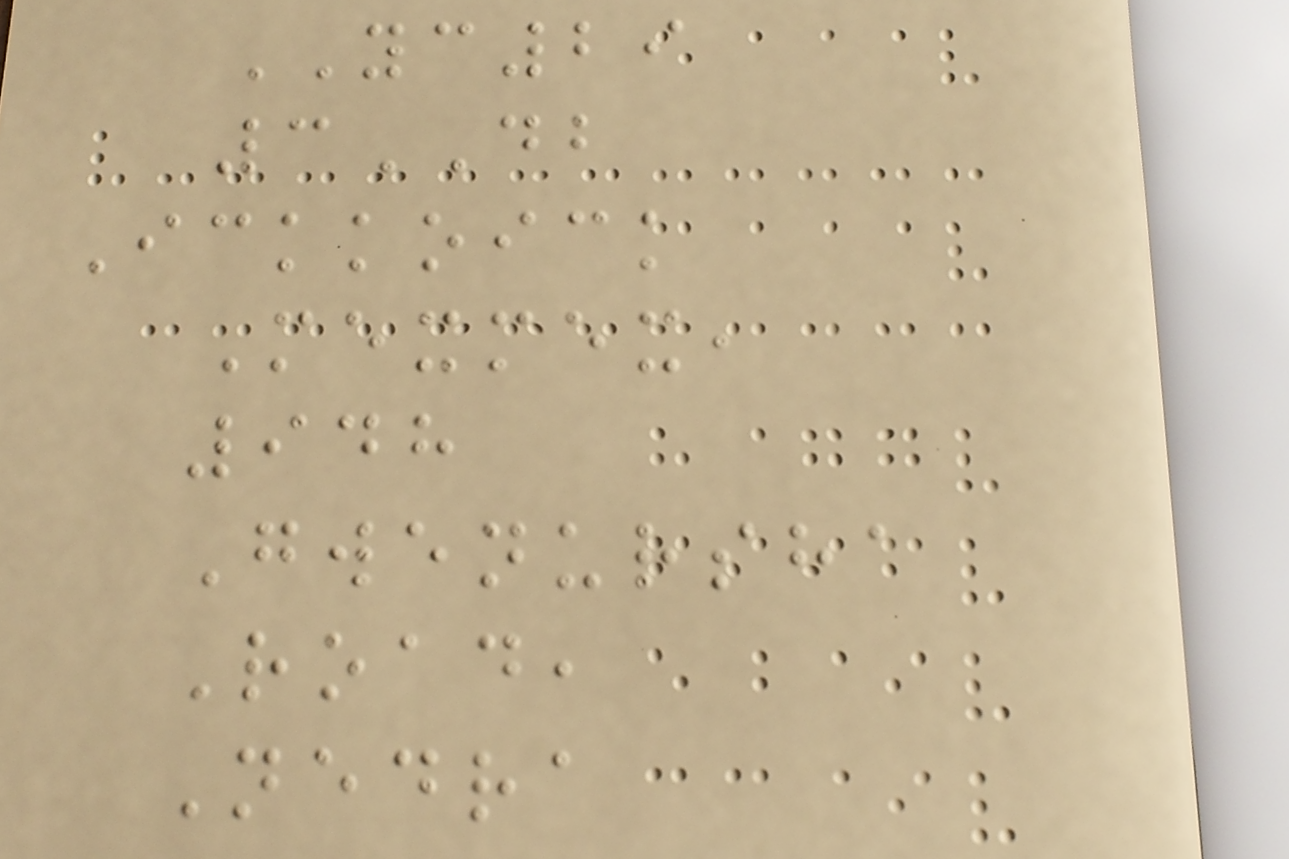YC29
3DB
Ickkoick
Mexmex,
948
Gwenursha
Road,
Nedra
